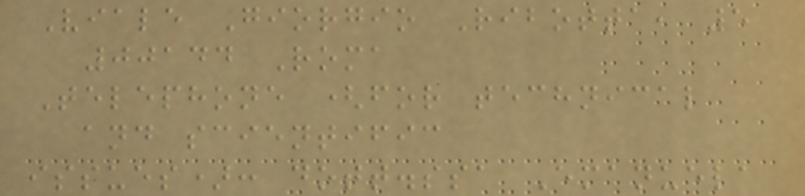Viale Giorgio Ribotta, 5
00144 Roma
Telephone (for technical
and scientific
issues): dott.ssa Emanuela
